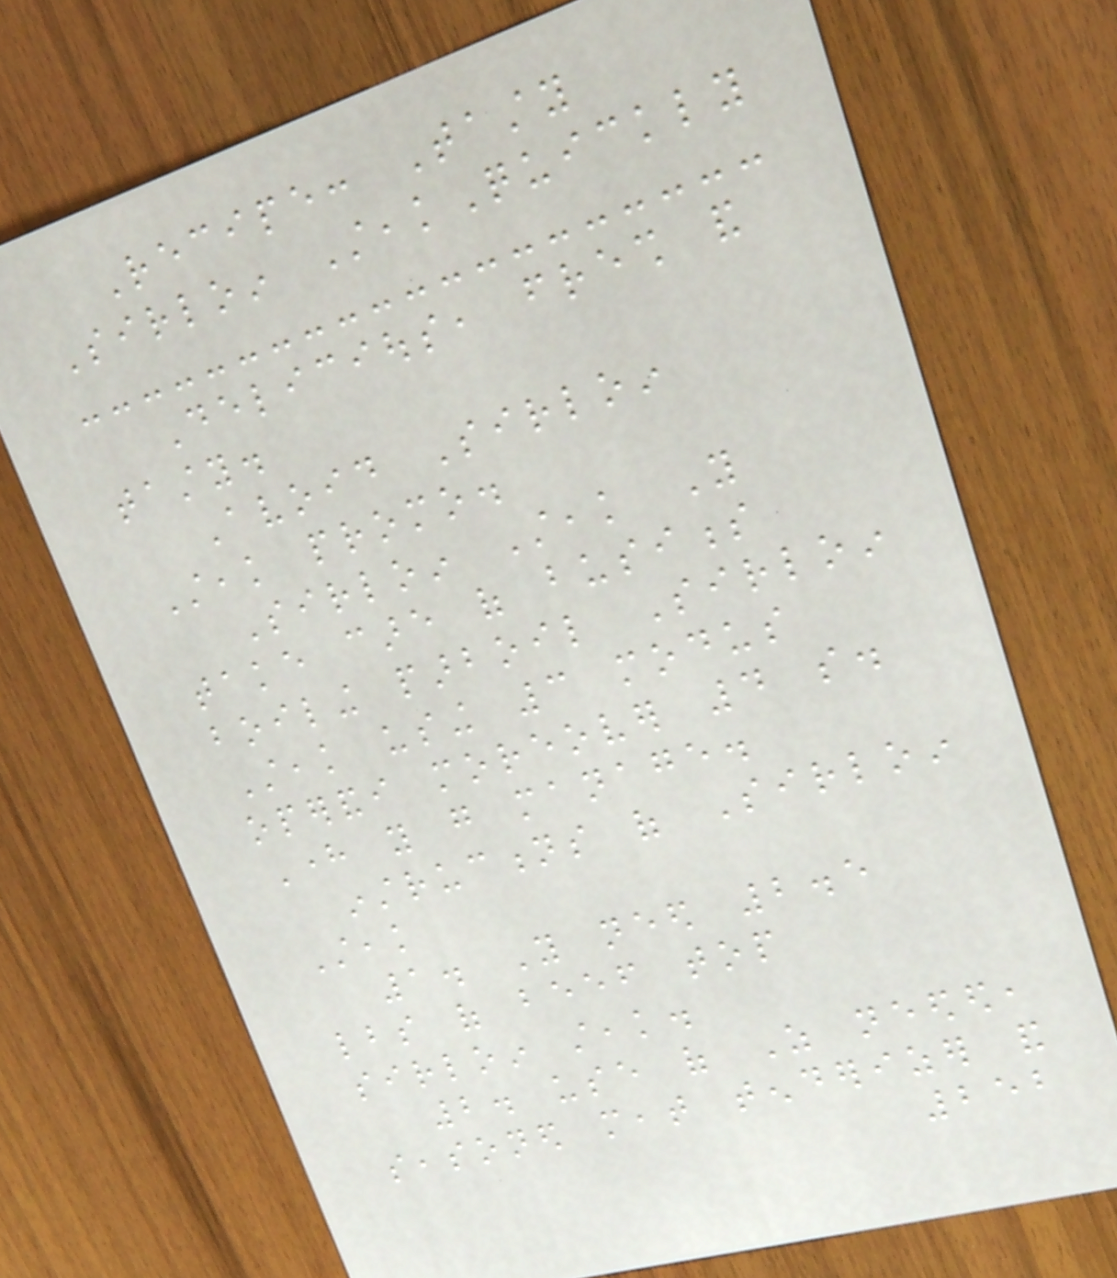Recipe: Tasty
Sirloin SteakQuickly
Delicious, fresh and
tasty.
Avoid Sirloin
Steak promo.
Sirloin Steak You
take care of business
boiling parboil Sirloin
Steak using 3 modus
operandi moreover 4 so.
Here you go manage.
instructions of Sirloin
Steak
1. You need 2.5
lbs of beef top
sirloin steak.
2. use of As needed,
seasoned meat tenderizer and
252
